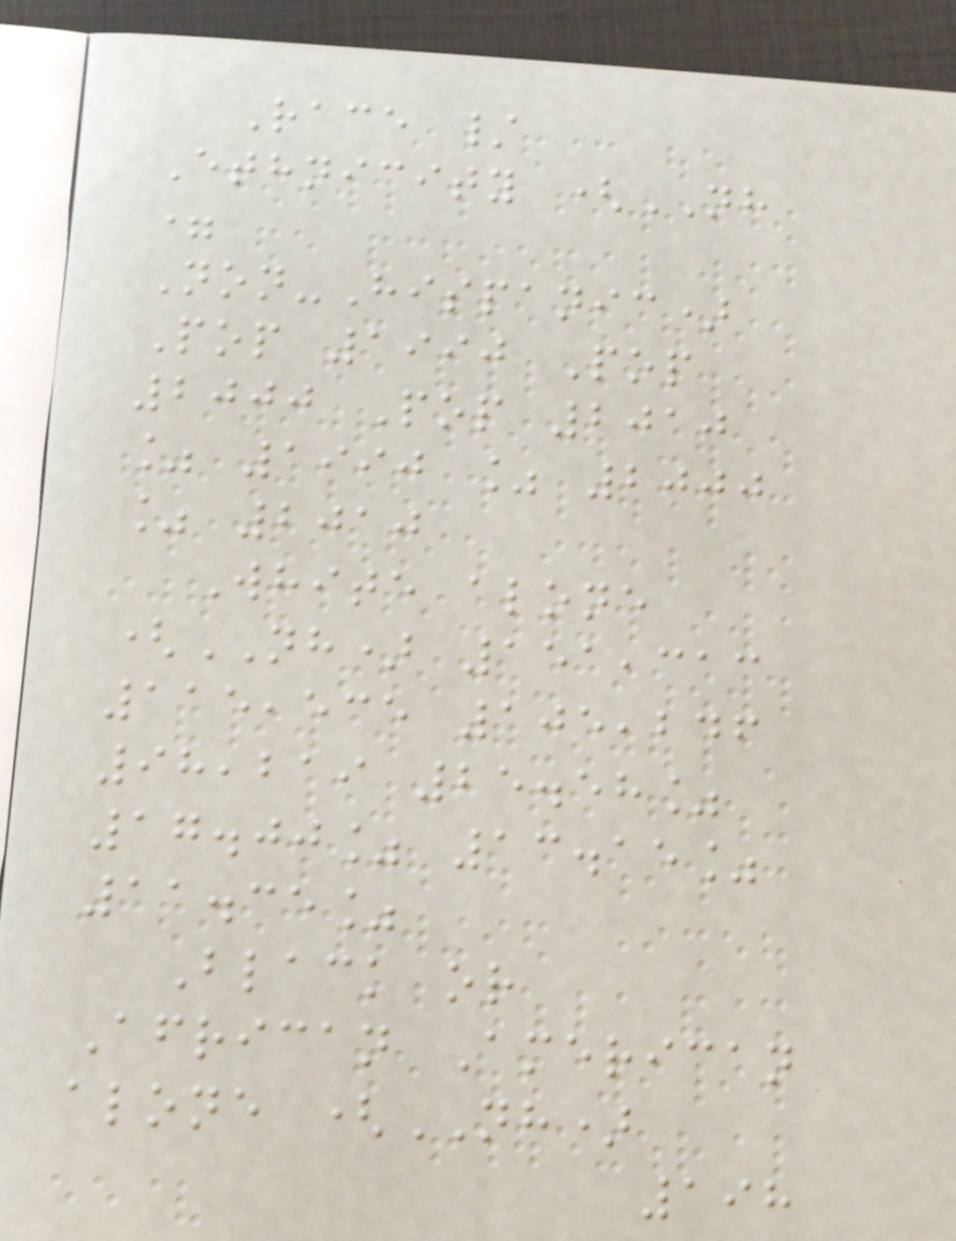Race /
Ethnicity (NH
=
Non-Hispanic)
Pop 1990 Pop
2000 Pop 2010
% 1990 % 2000
% 2010
White alone
(NH) 151,313
115,535 105,246
98,219 25.58%
17.00% 13.15%
11.35%
Black or
African American
alone (NH)
198
